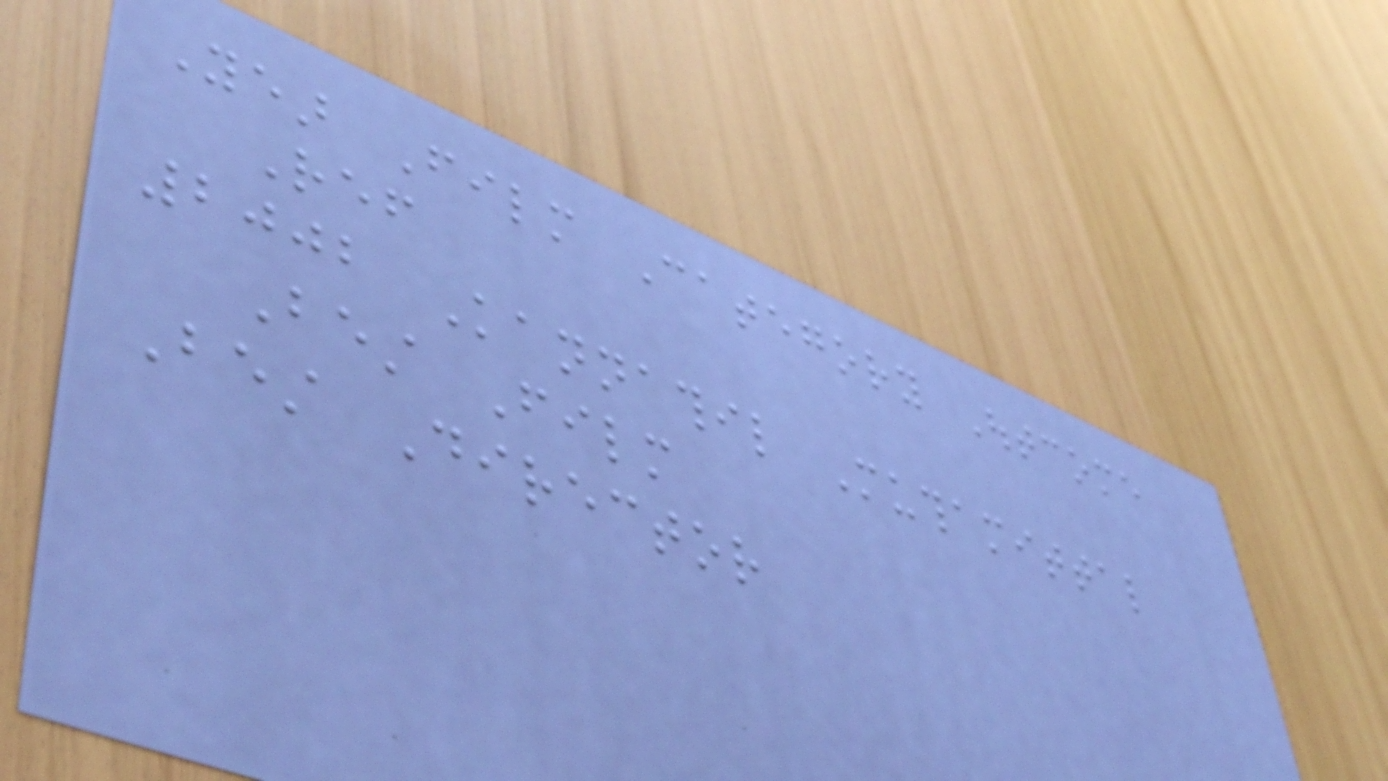Year Film Category Outcome
Ref
2002 Kannathil Muthamittal
Best Film
Best Director
